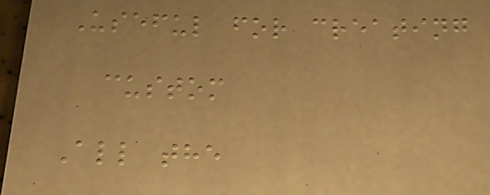Useful for creating
custom
All the
